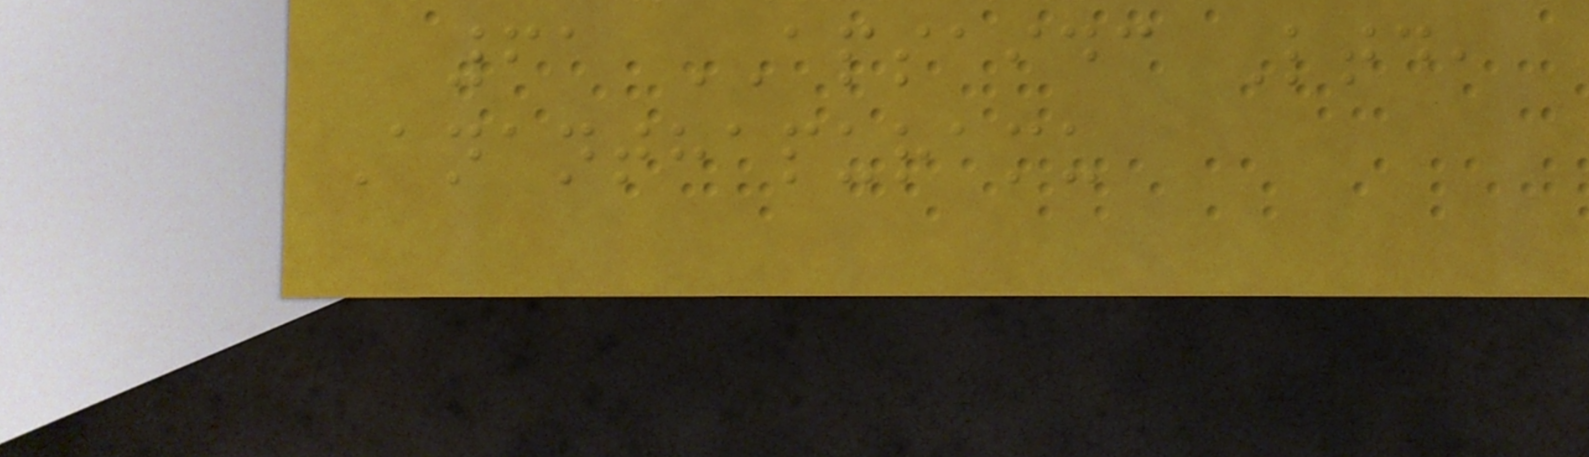61 APSAIDC Ltd,
Ananthapuramu
